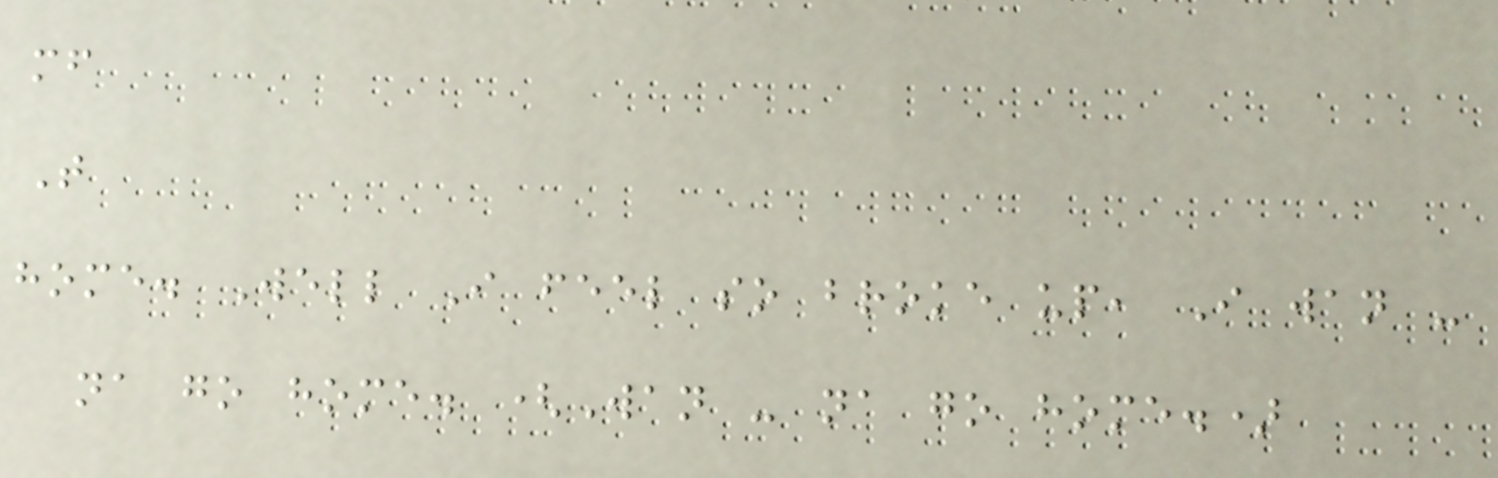mf
T
home. Well I feel so broke up, I wan -
na go home. (Wan - na go home.)
